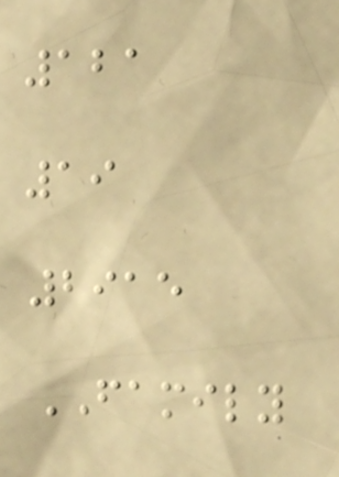121
19
2915
FAMILY
